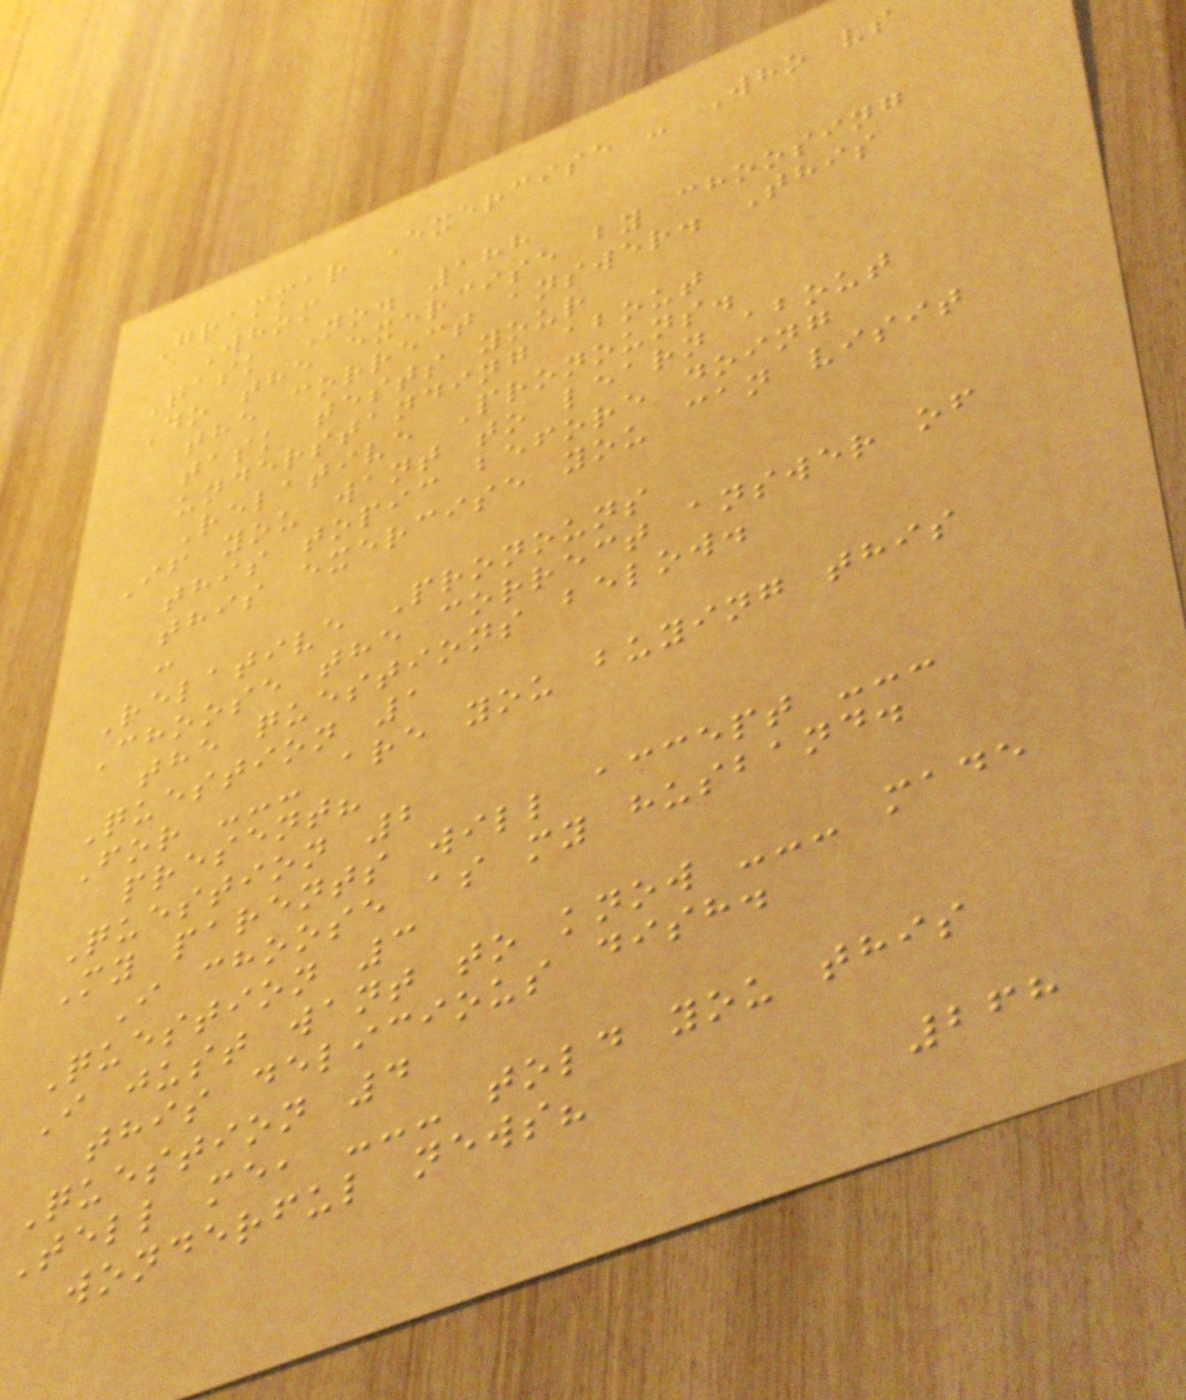Grammar Exercise - Who vs
Whom
Task No. 188
Do the exercise by choosing
the correct answer. This
task tests your
understanding about
Relative Pronouns.
If you want to learn about
this topic before doing
this exercise you can visit
:
Relative Pronouns
Choose the correct answer of
the questions below.
Question 1
For --- are you buying this
present?
Question 2
My parents will accept ---
I choose as my husband.
Question 3
I just want to know --- made
this delicious dish.
Question 4
Tell me, --- told you this
wonderful news?
268
